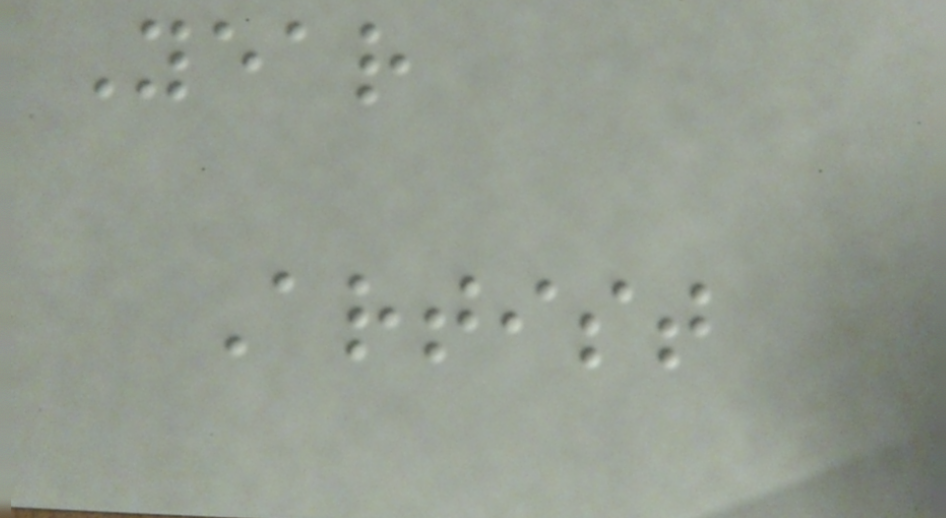Year
Artist
